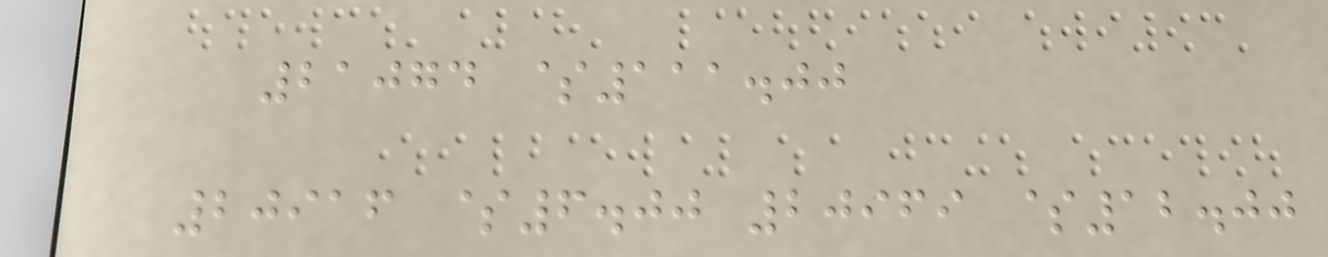21074 $111.00
20916 $6.00 20969 $12.00
